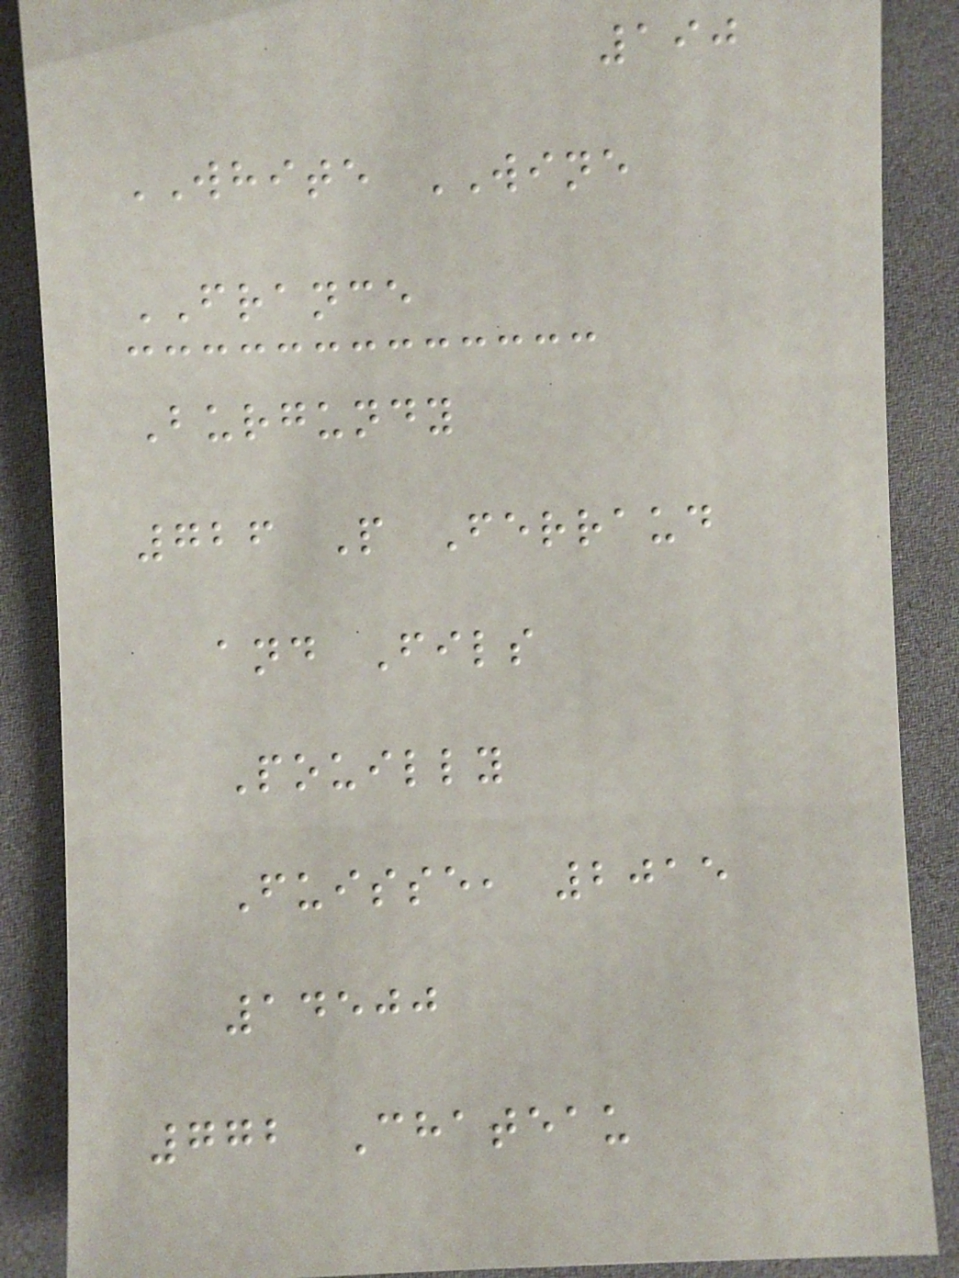190
WHITE WINE
FRANCE
Burgundy
726 P Ferraud
and Fils
Pouilly
Fuisse, 2015
14500
772 Chateau
